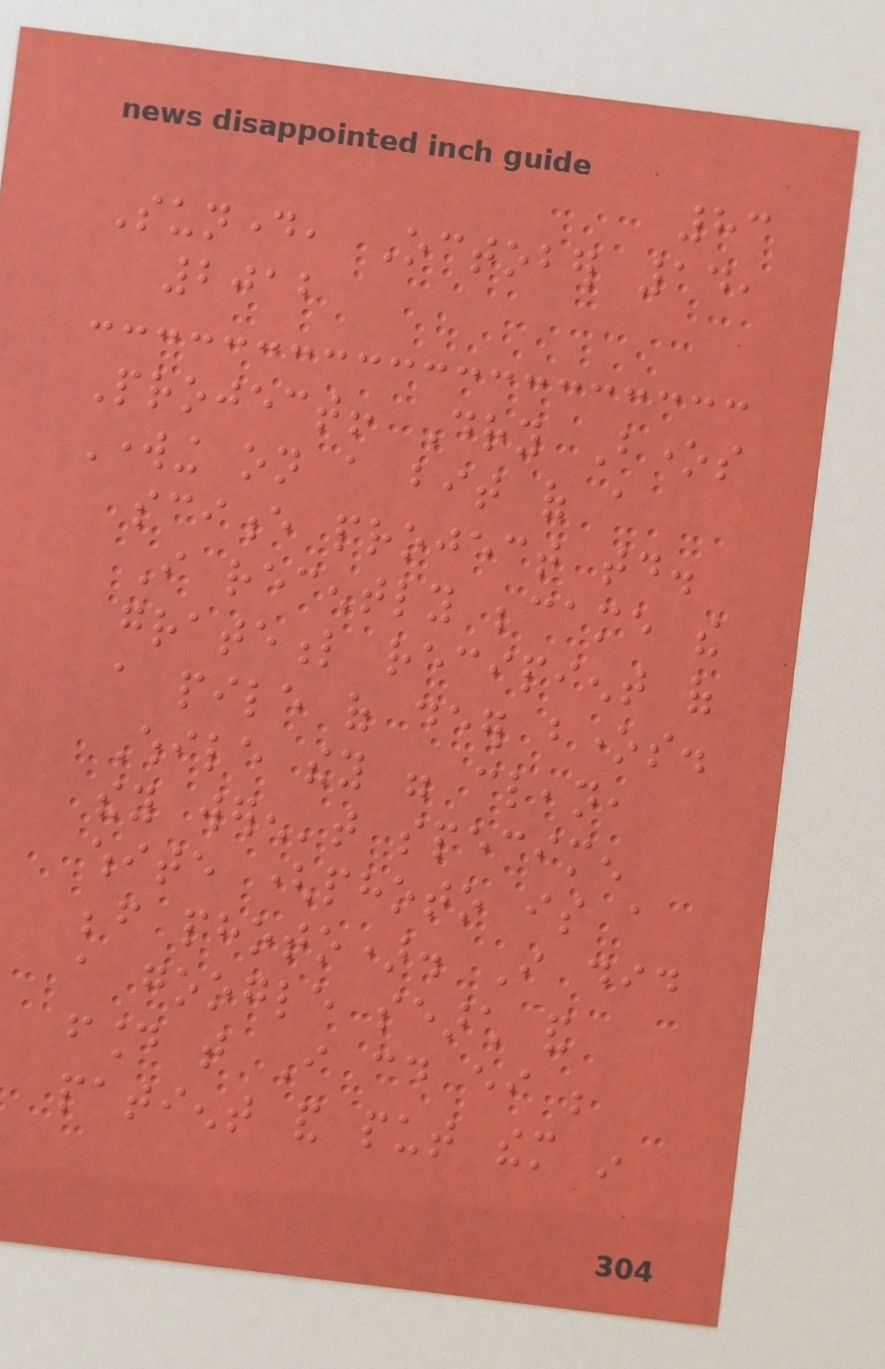83
Sunday, October 14,
2012
Project! Dry Bones
Working on a bit of a
science project today.
I recently became the
grateful recipient of
a pile of deer bones.
While they were clean,
they weren't specimen
white (photo is a
before photo). I did
a google search and
found that I could either be
patient and put them in
